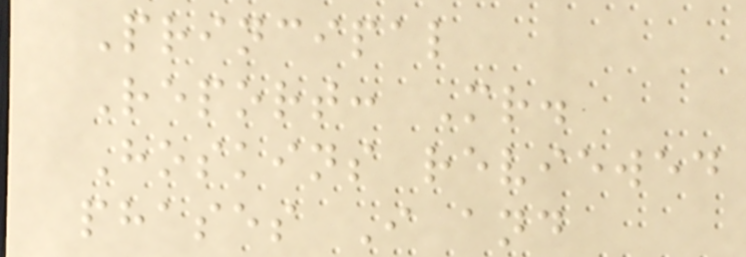Principal
Report: Mr.
Hoskins reviewed
phases I and
